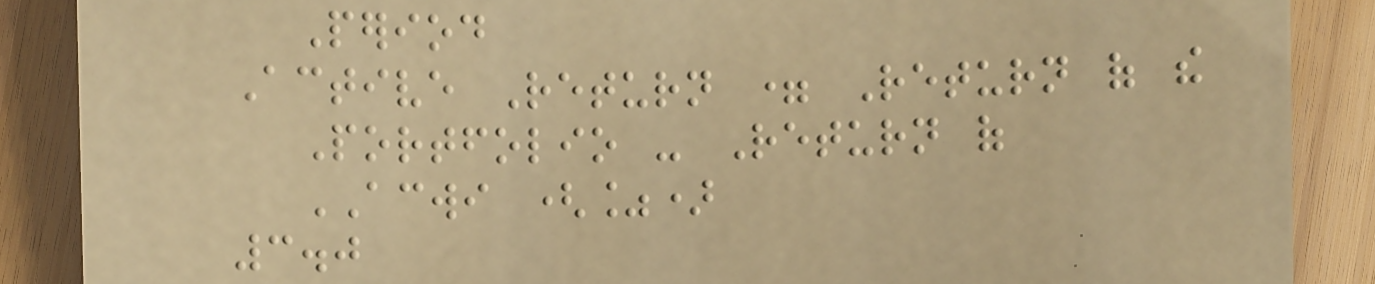Period
Active Return = Return of the
Portfolio - Return of
ACWI (%)
3.0
